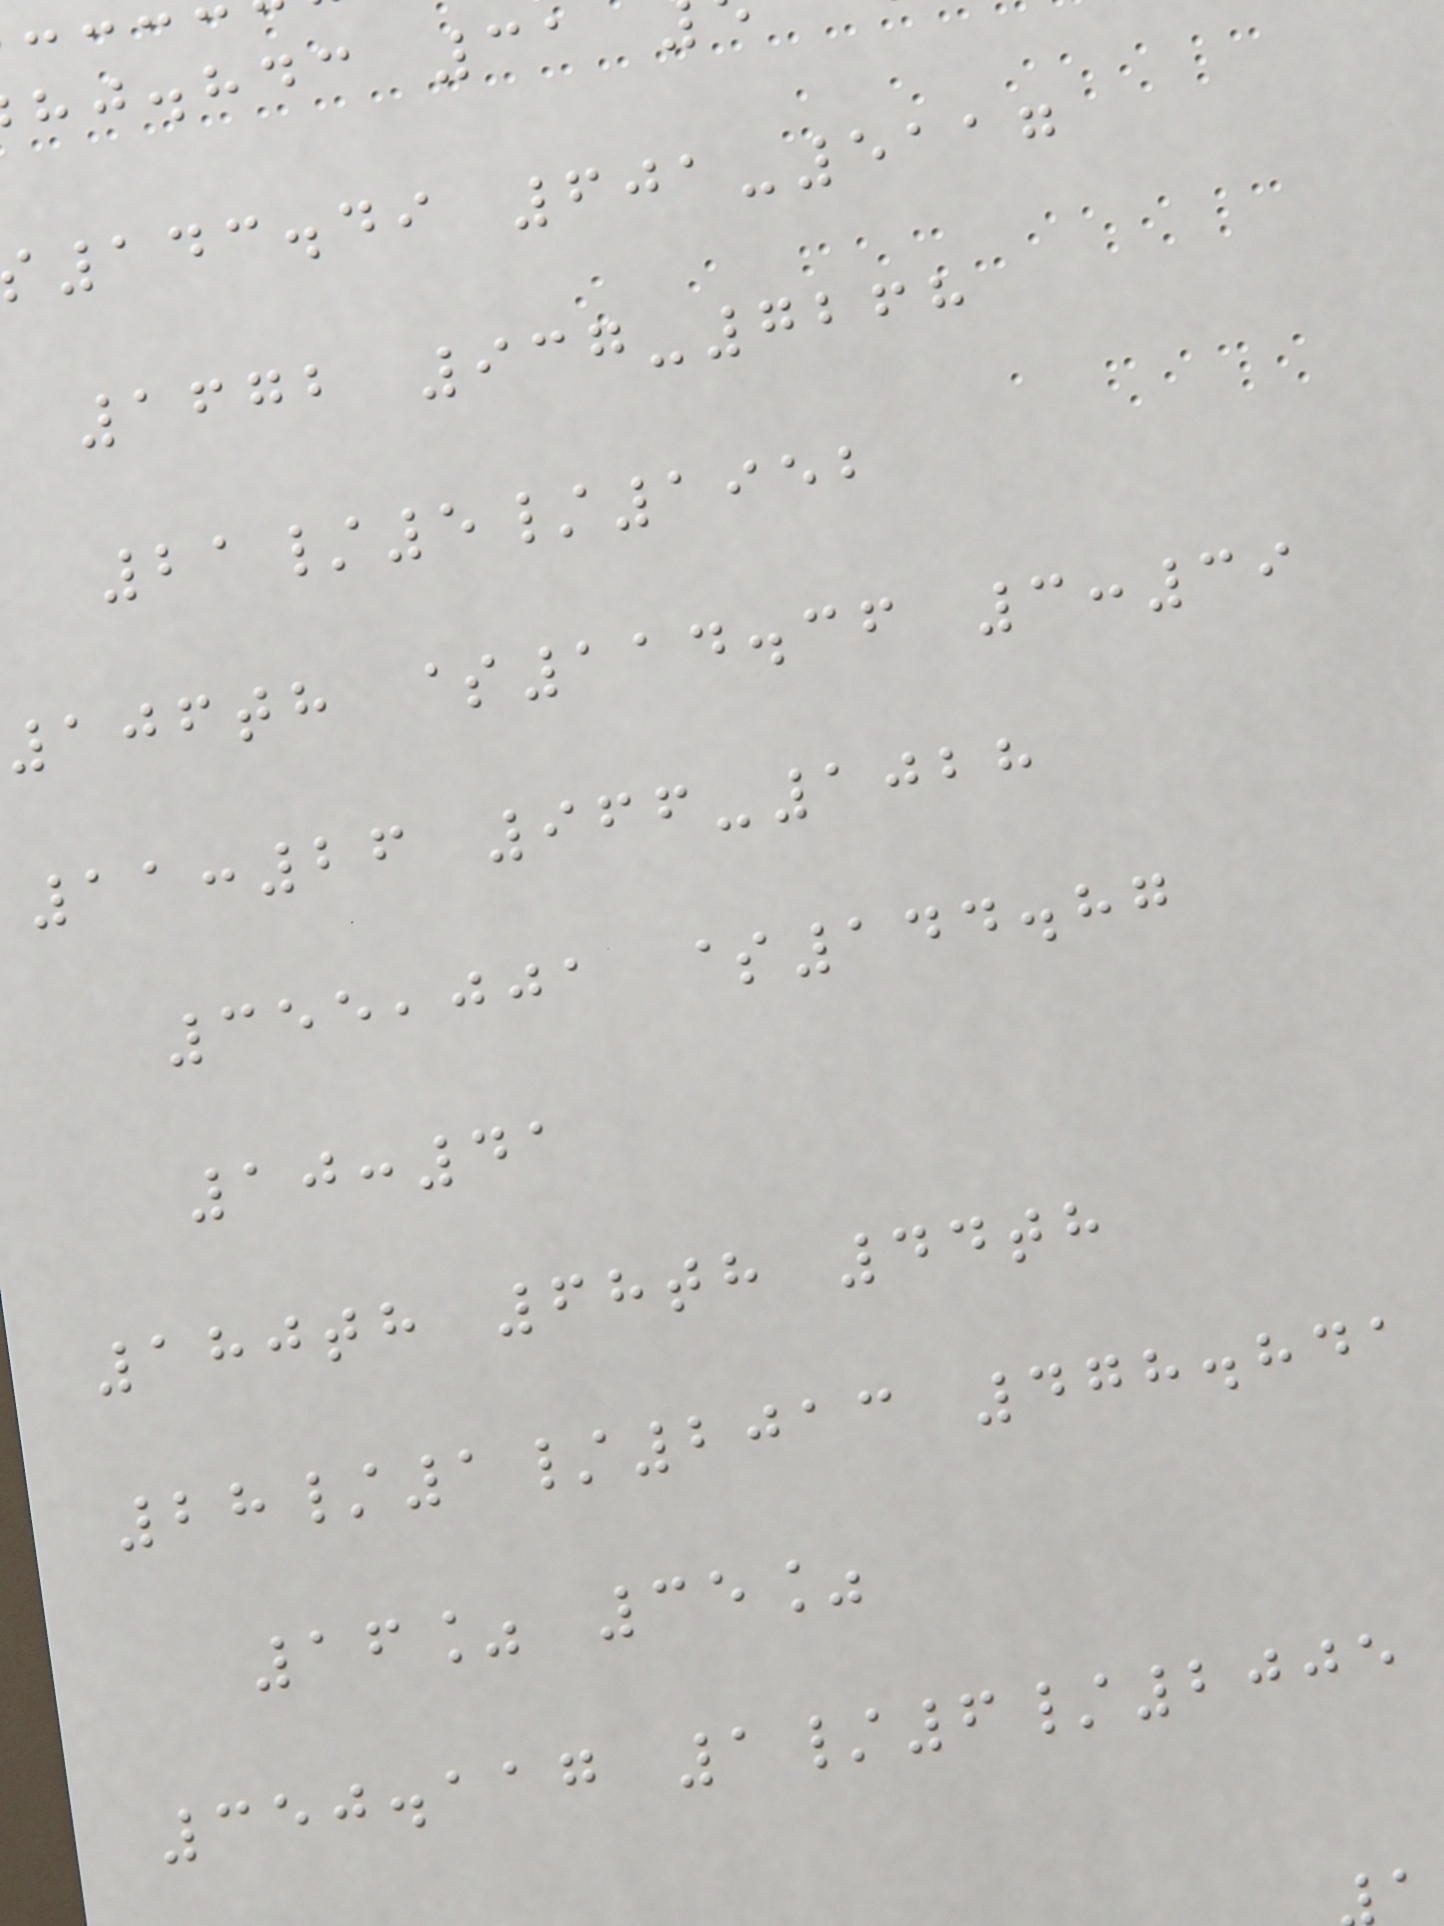hj.hdc 31
143.49 601-5117
1672 937-7268
21/5/1952
106th $114.36 3:39
11:26 966-1028
355,001 $144.87
10:41
180th 68th 44th
28/1/2013 478.841
16% 35%
350.117 1/6/2005
